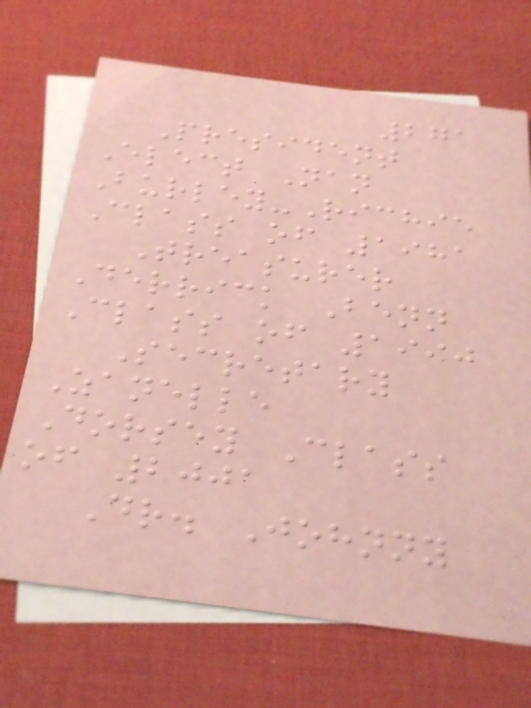271
President
Elect Nan
Burley-Richie
Class of 1981
Treasurer
Derrick Benn
Class of 1990
Secretary
Zanelle
Dorsey Class
of 2001
Dr. Johnny
